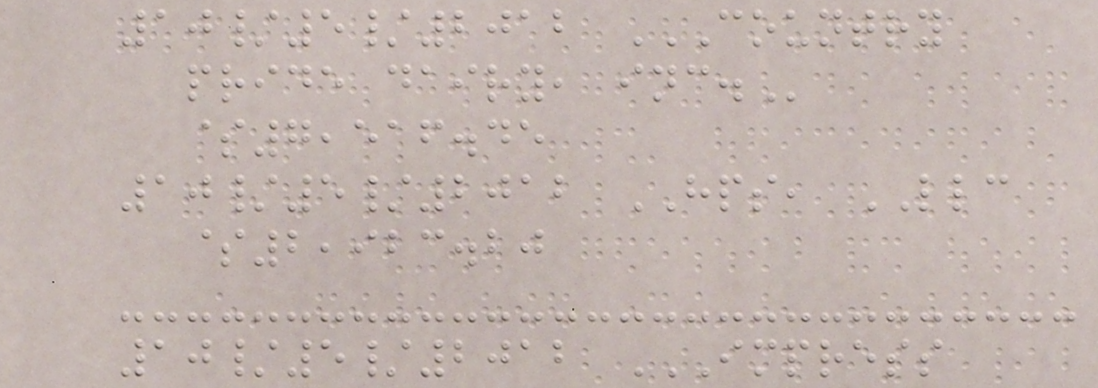10/5/2012 COUNTRY
PRIDE DAIRY, INC.
$7,516.45
10/5/2012 HPS, LLC
$2,923.20
10/5/2012 IMPRESS
